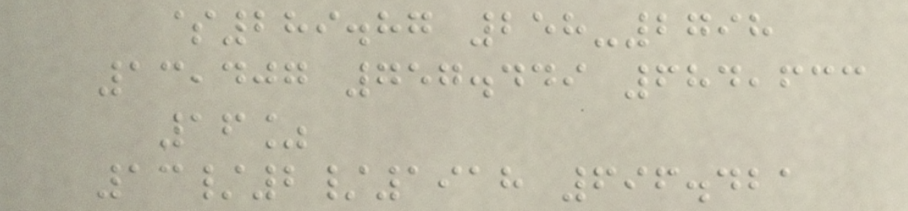$289.87 258-2798
13,407 757.449 684,633
16%
13/2/1918 696.421
